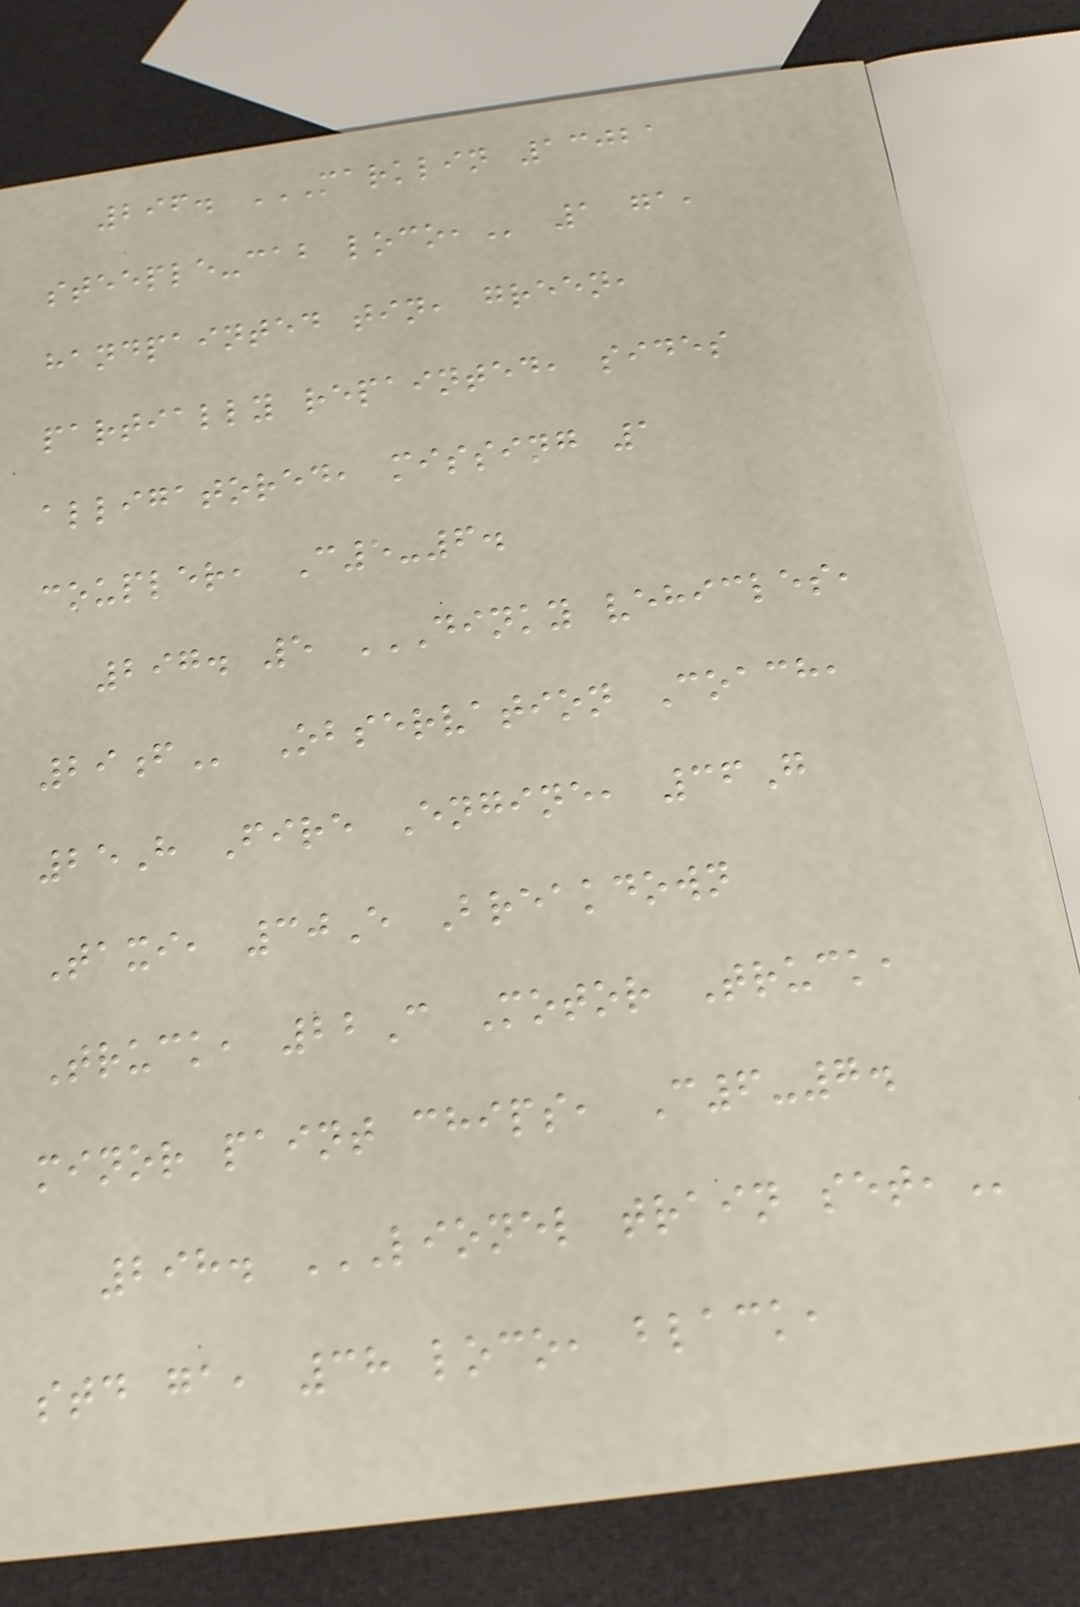296. MARKLIN 13021
STEEPLE-CAB LOCO, 1 ga,
handpainted tin, green,
partially repainted, sides
alligatored, missing 1
coupler, C5-6.
297. 5 DINKY VEHICLES,
29F Observation Coach,
25H Fire Engine, 36G
Taxi, 30E Breakdown
Truck, 22C Motor Truck,
minor paint chips, C6-7.
298. LIONEL TRAIN SET,
std ga, 38 loco, black,
